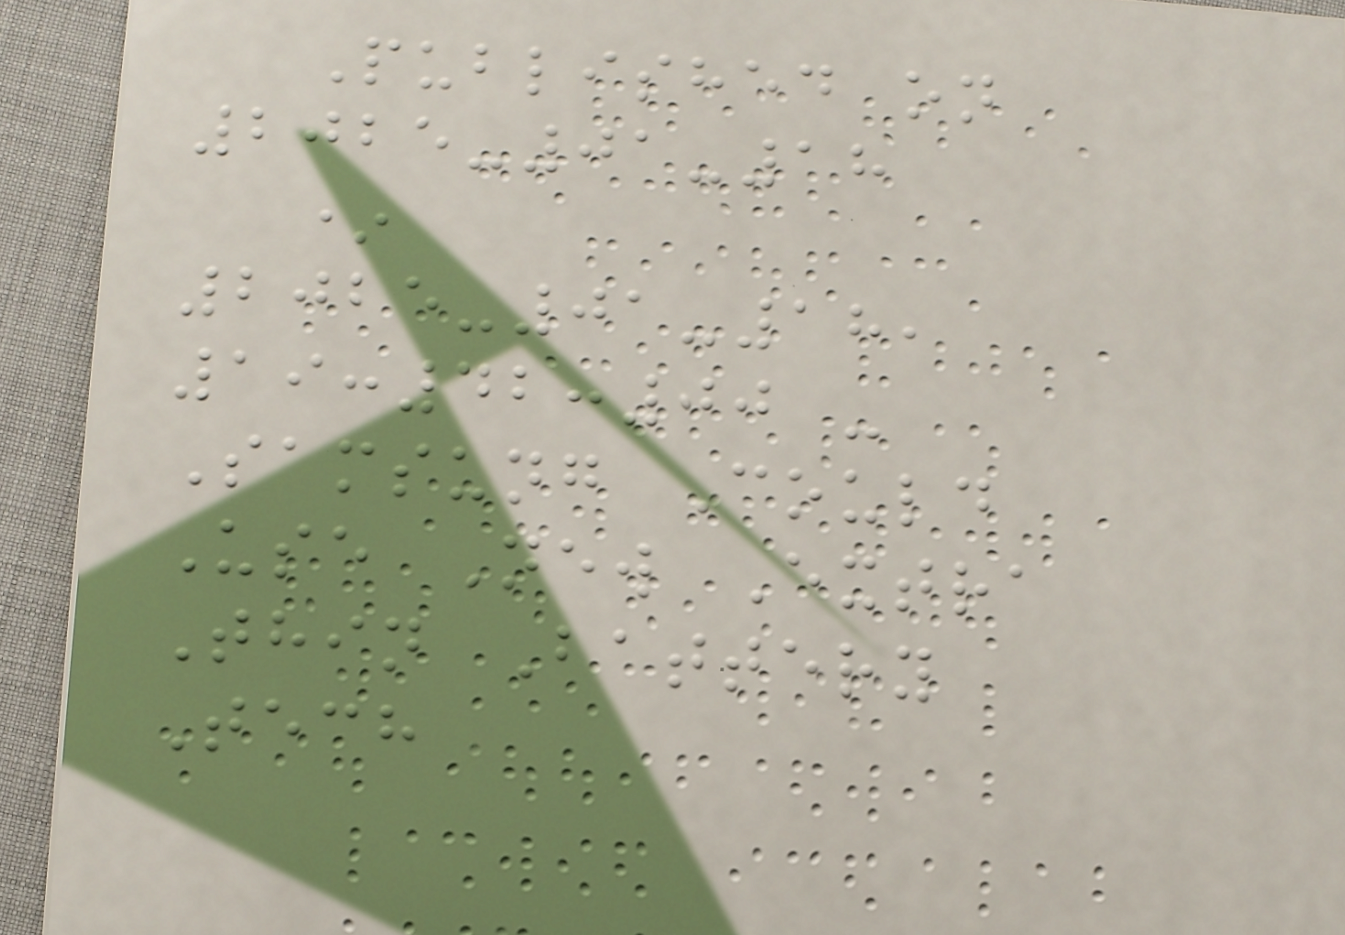Published on
2025-01-18
*
2025-01-18,
19:42:00 -
Samsung Could
Use New Extra
Thin Battery
Tech
